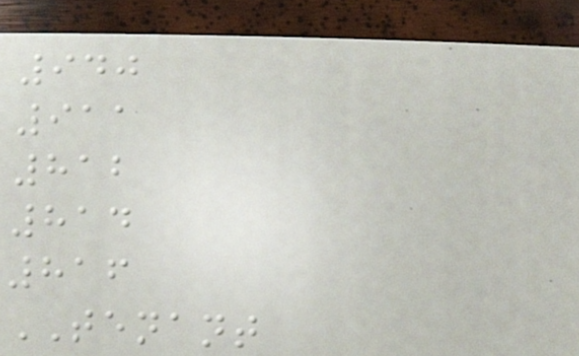940
911
812
814
816
TENANT
